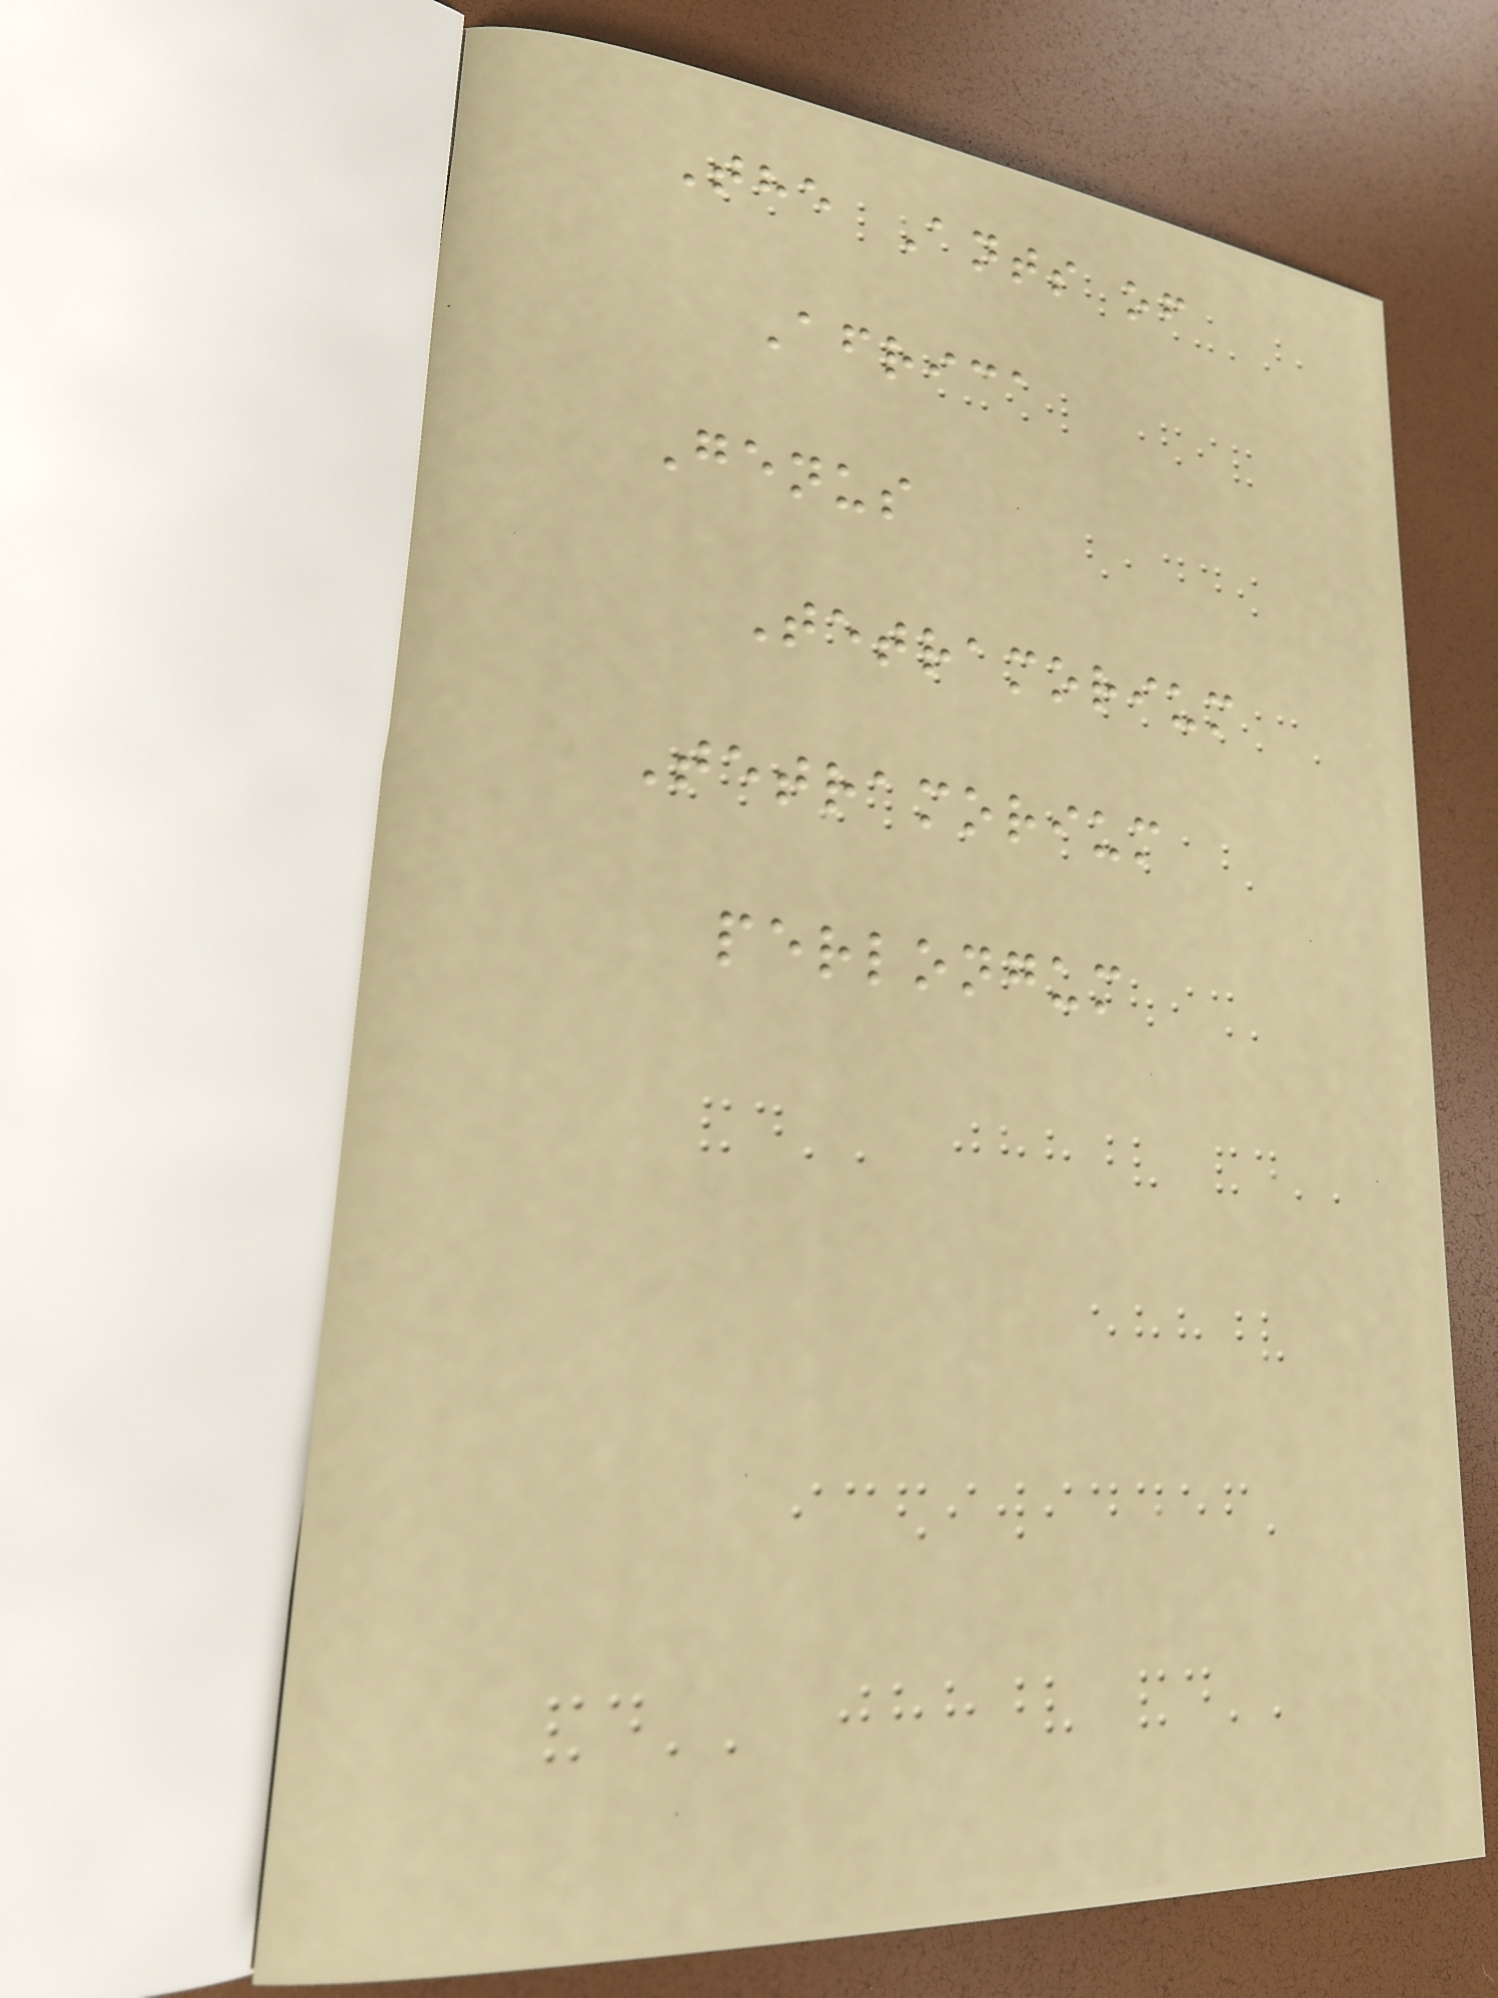The Ants of
Africa
Genus
Tetramorium
Tetramorium
perlongum
